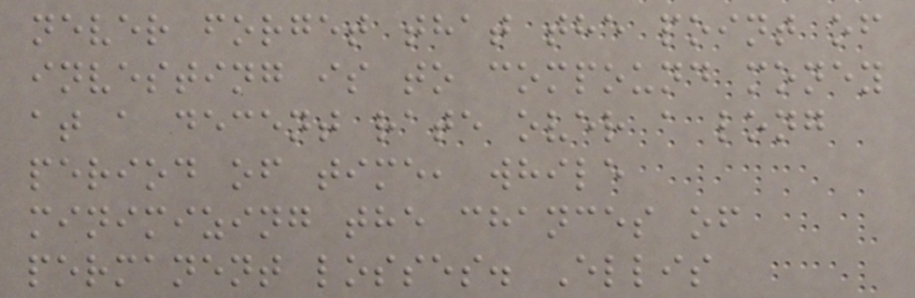never forget that the point of
investing is to compound money
at a decent rate over a long
period of time, while
minimizing the chances of
permanent losses. Ellis
